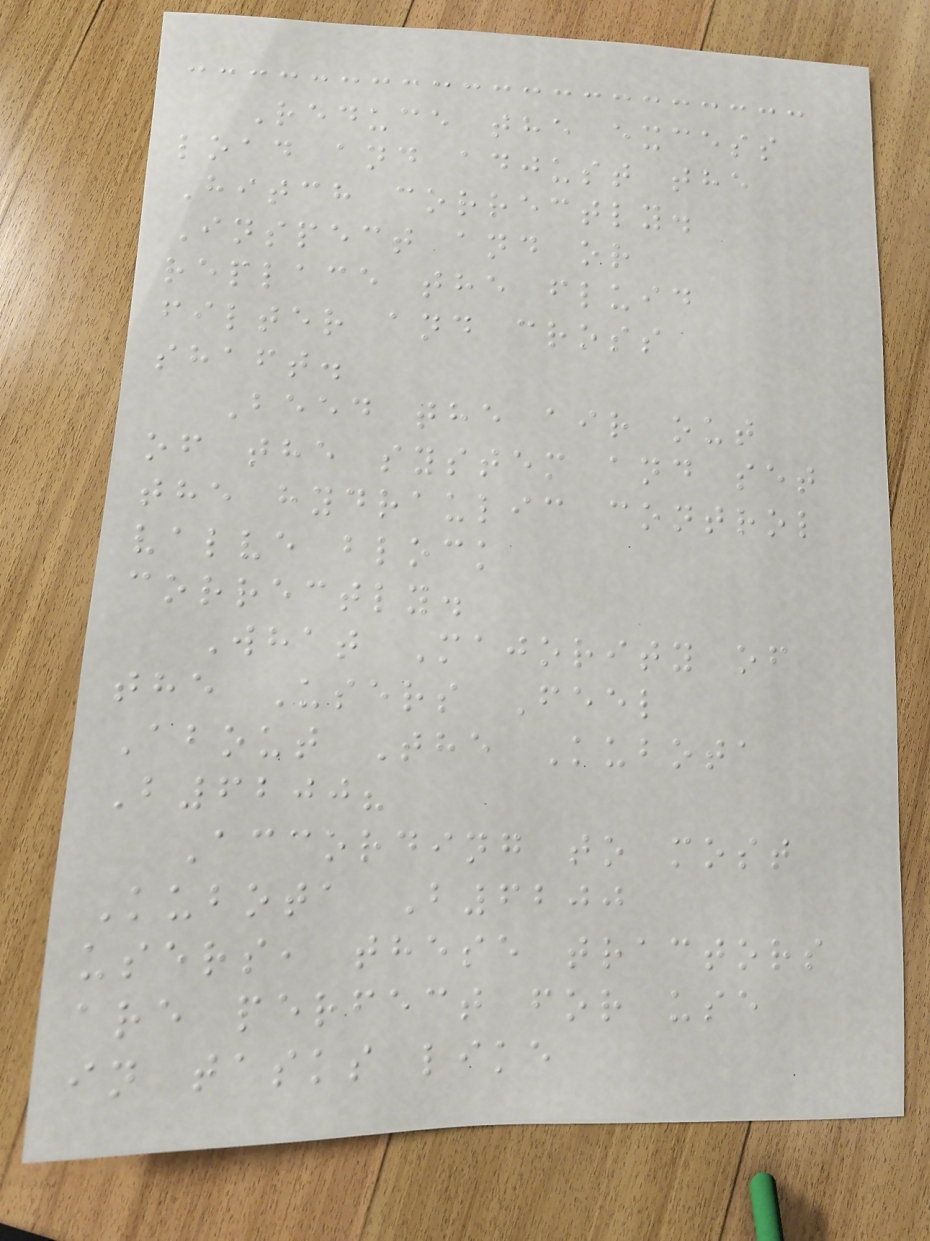Reduce the excess
load and adjust the
Hitch correctly.
Inspect and or
replace the fluid
filter and cross
shaft.
Beed the air out
of the system and set
the hydraulic control
valve block
correctly.
What Majority of
the Users Feel
About The Kubota
B6200?
According to most
Kubota B6200
users, these tractors
are perfect for use
in tasks like
